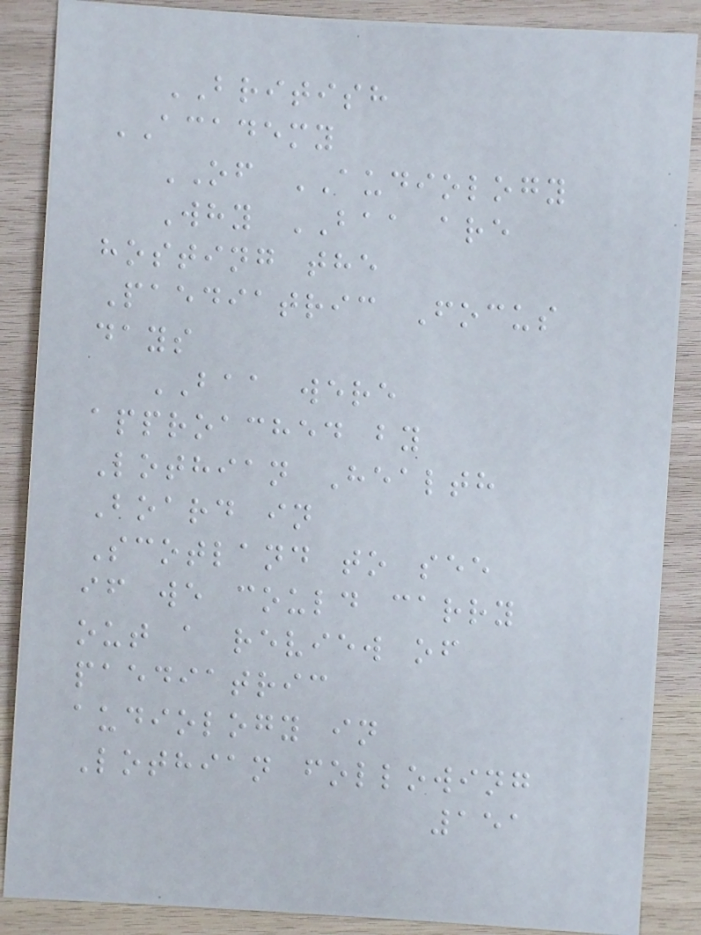BRITISH
ACADEMY
OF AUDIOLOGY
Why BAA are
hosting the
Paediatric Focus
days
BAA were
approached by
Lothian Health
Board in
Scotland to see
if we could carry
out a review of
paediatric
audiology in
Lothian following
151
